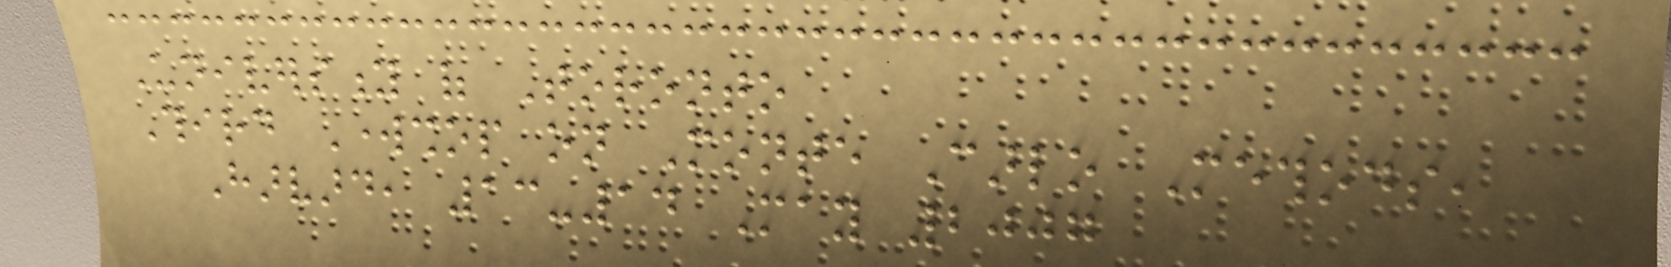University of Toronto
Third Workshop on Monte Carlo Methods,
Harvard, 13-14 May 2007
